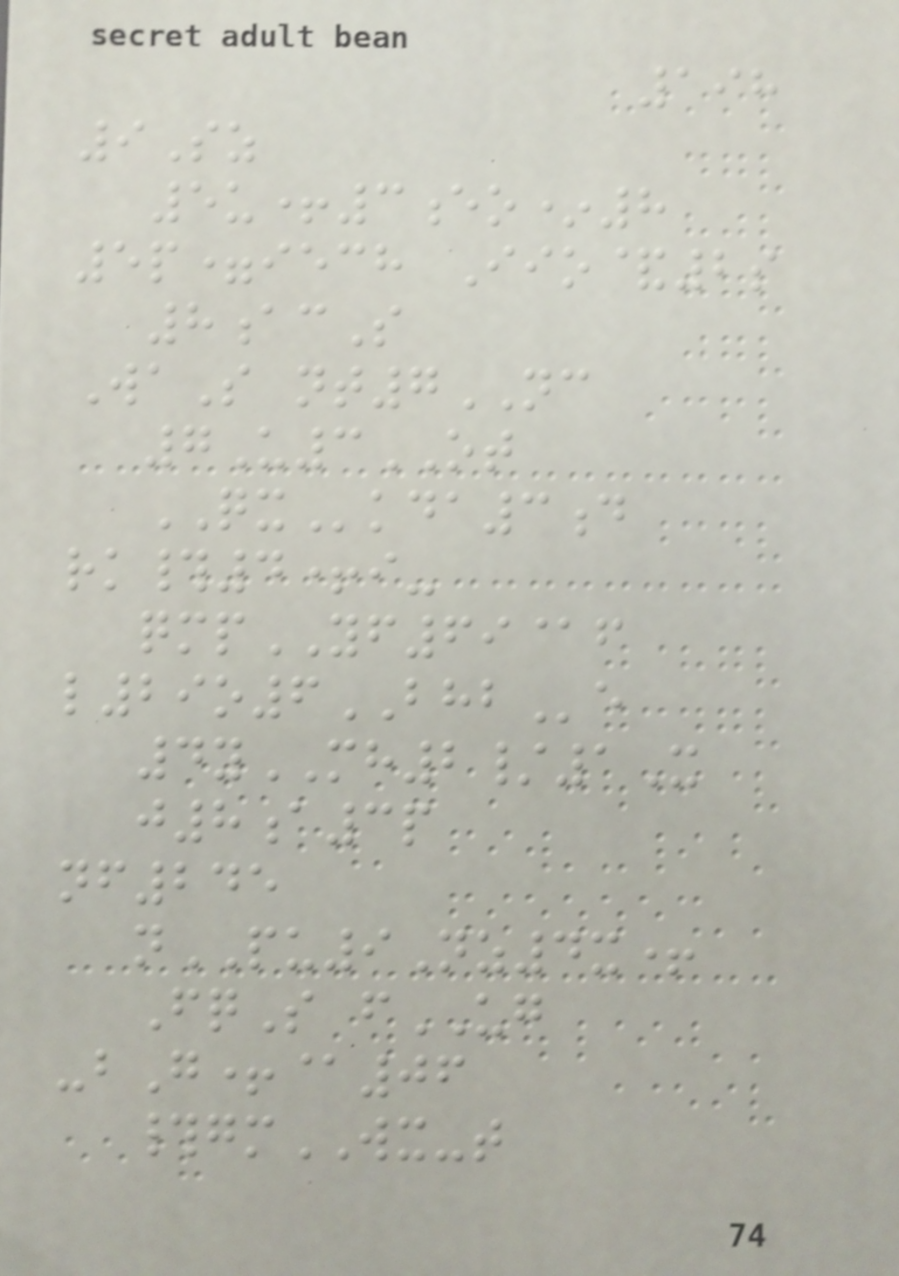198
9Sz
5u+3eo*8
5p=iech Iio&2s
8acS
WaS nt7NC
7U3OT
QXkda3d
rk#4+i-
qmpYF69@f
l29o6BHBe
4yMH2/1X
j8a3p
nf245
nPU9Nz4x+
FqS fUG
-bG+@06
#gmWX-t
